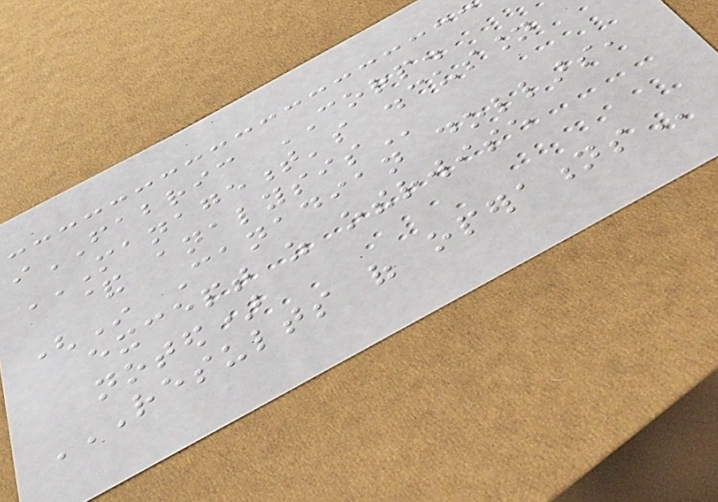iFABRIC CORP.
MANAGEMENT'S DISCUSSION
& ANALYSIS
(In Canadian dollars,
except as otherwise
noted)
RESULTS OF OPERATIONS
